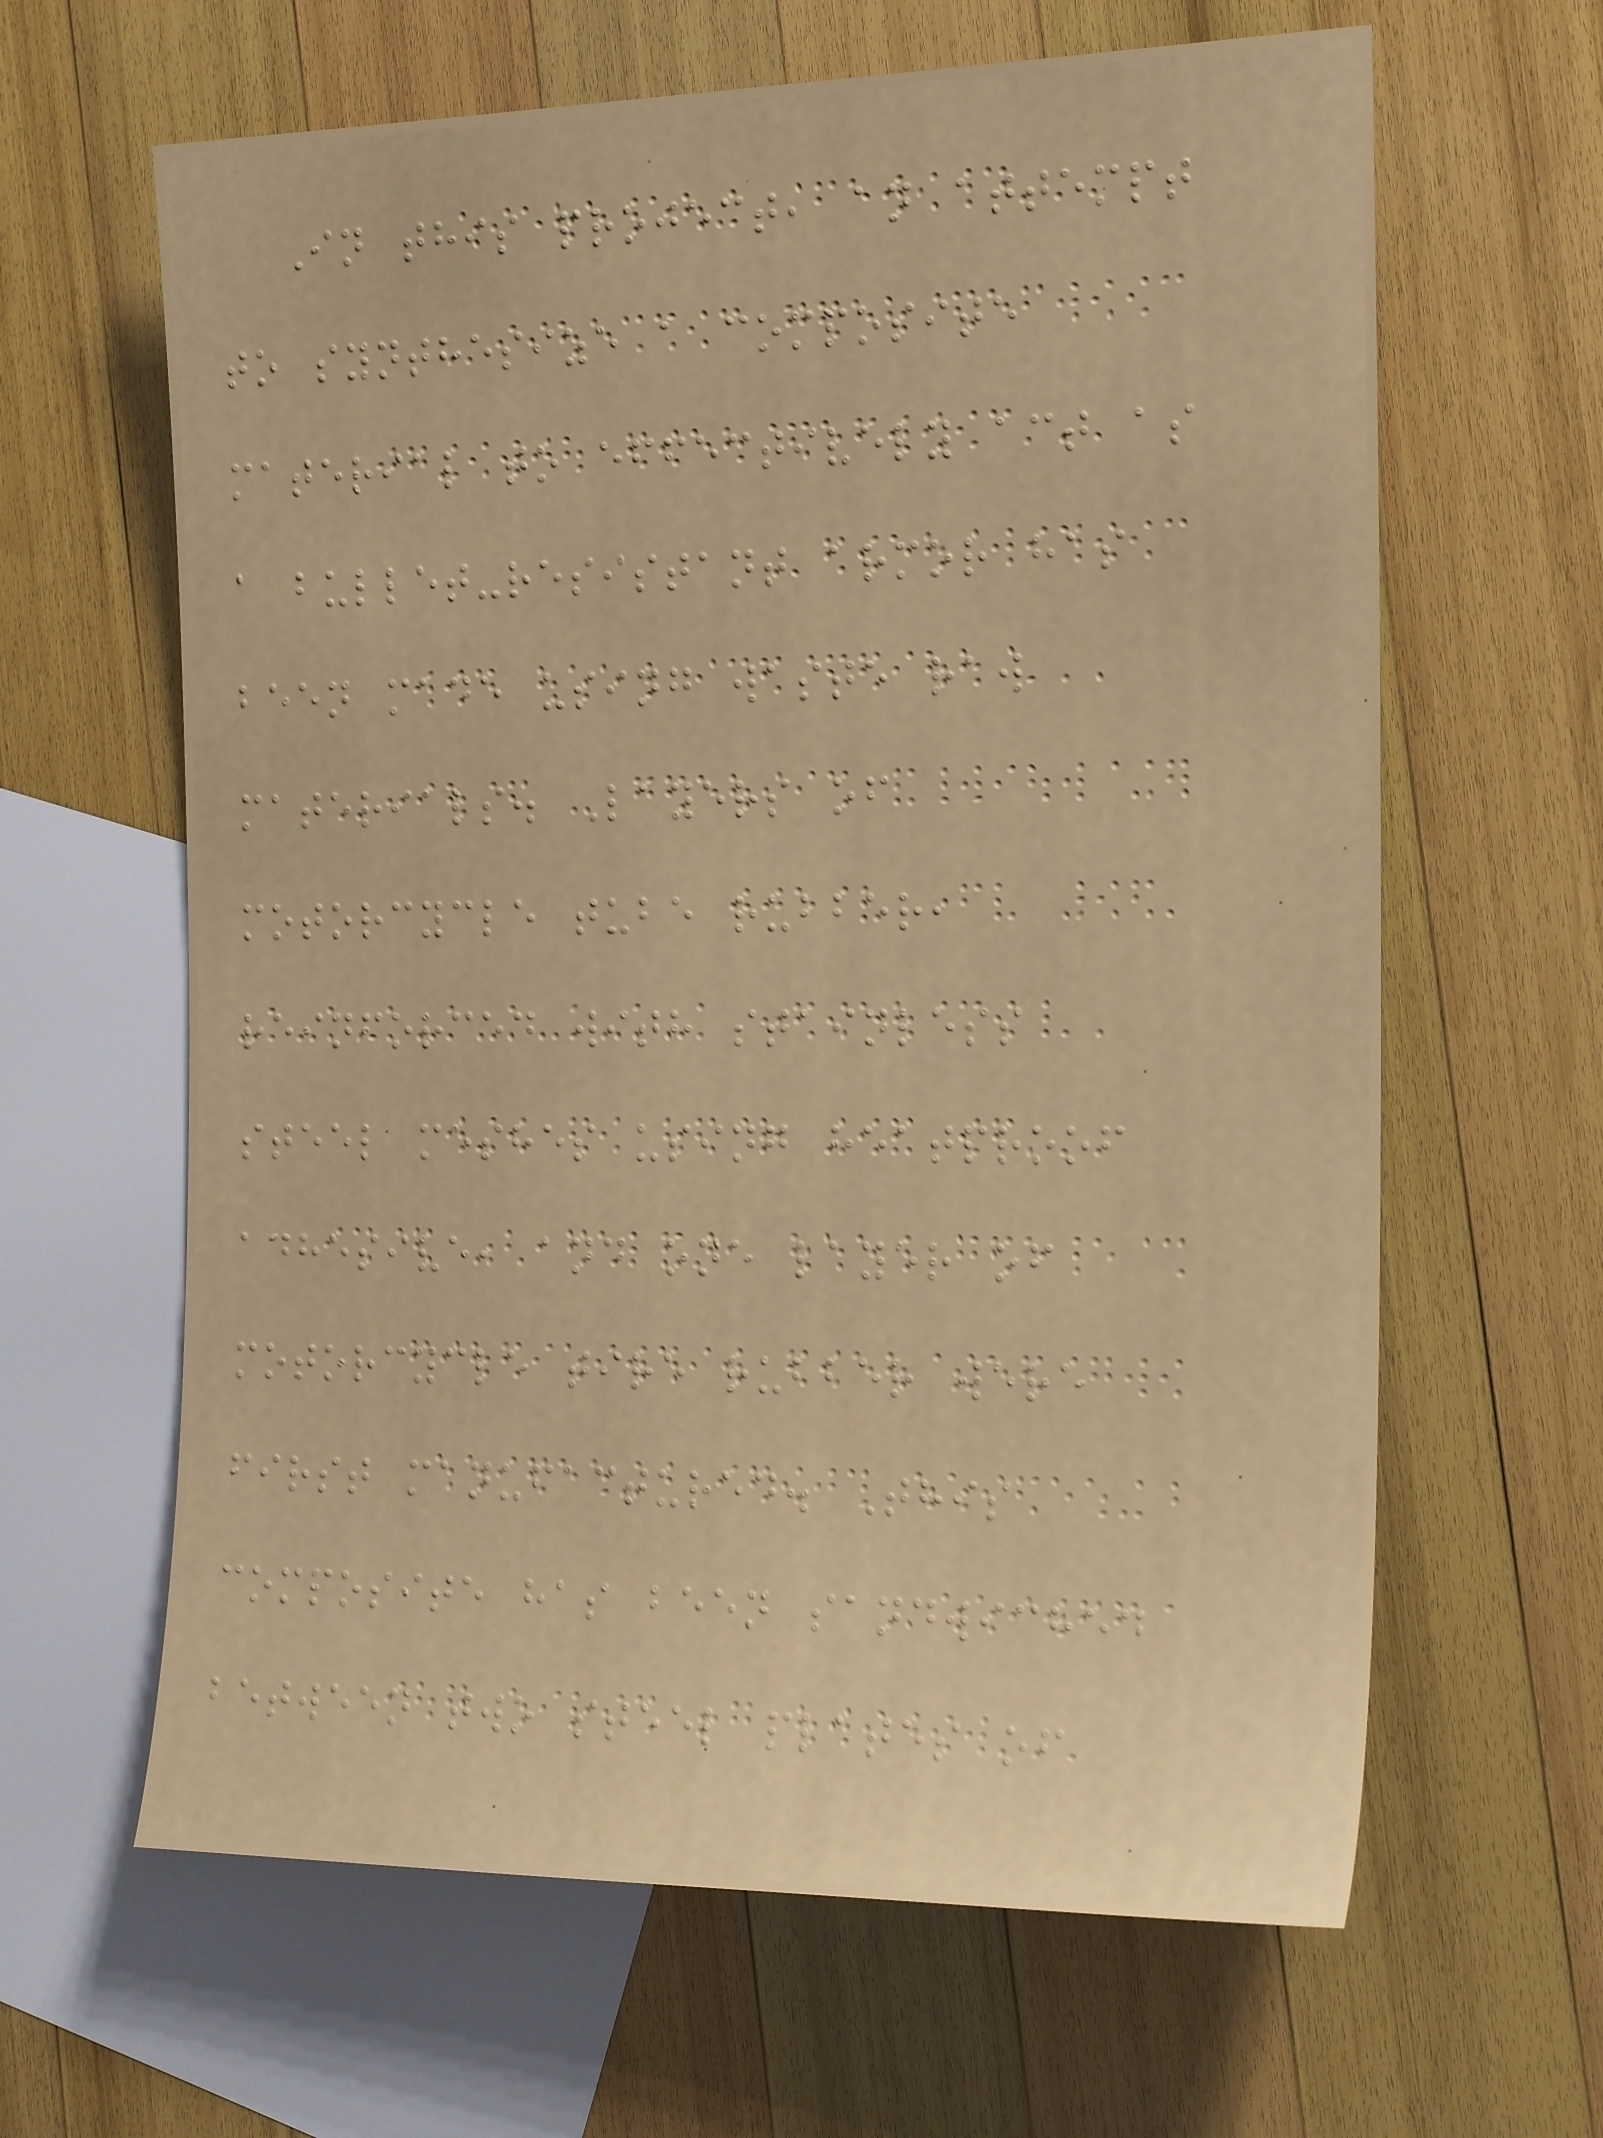In this project, an attempt
to synthesize a composite
material to effectively act as
a bullet-resistant armor has
been made using waste raw
materials. Layers of
motorcycle tube rubber,
reinforced with stainless
steel meshes using heatproof
adhesive, and one layer of
motorcycle tire rubber were
first manufactured. This
composite has been sandwiched
between two steel plates of
